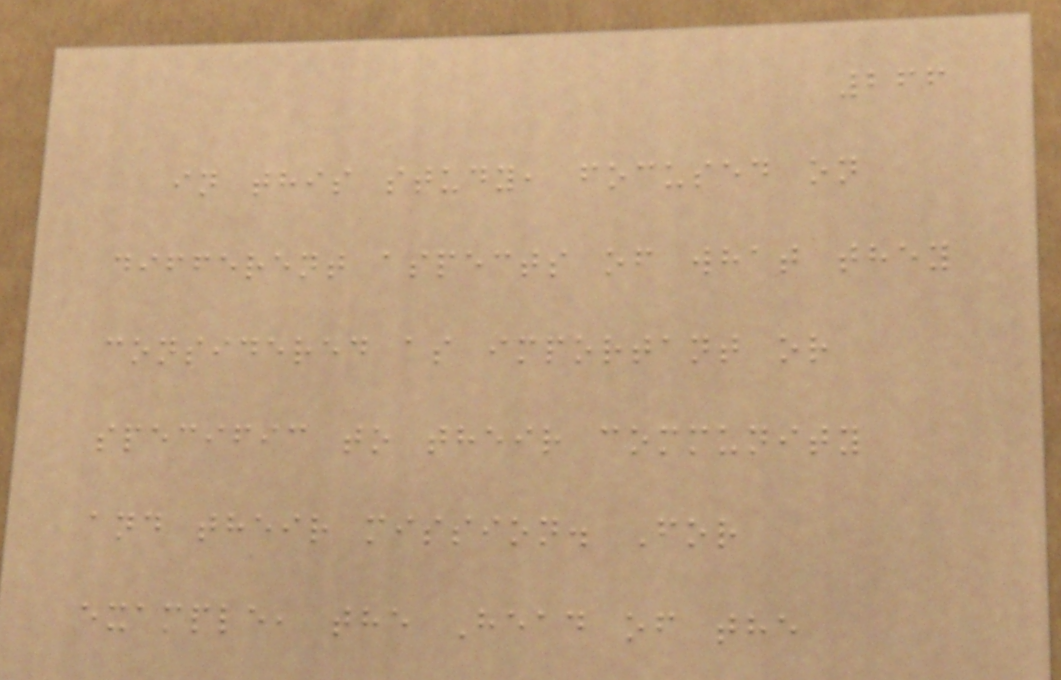266
in this study, focused on
different aspects of what they
considered as important or
specific to their community
and their mission. For
example, the Head of the
